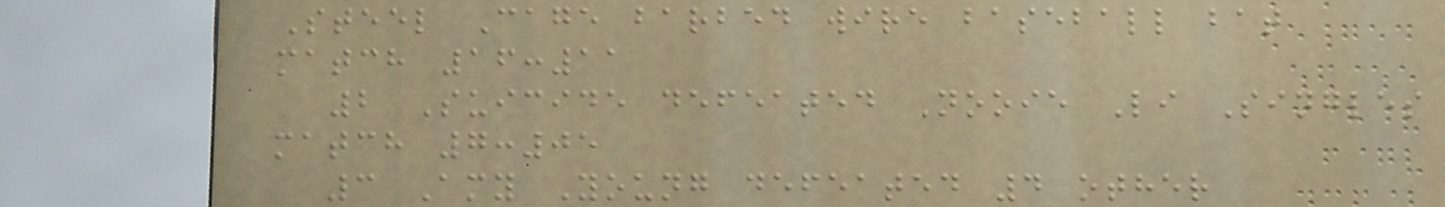Steel Cage barbed wire baseball bat
match 16:11
2 Suicide defeated Nooie Li Singles
match 7:05
3 Amy Young defeated 4 other
